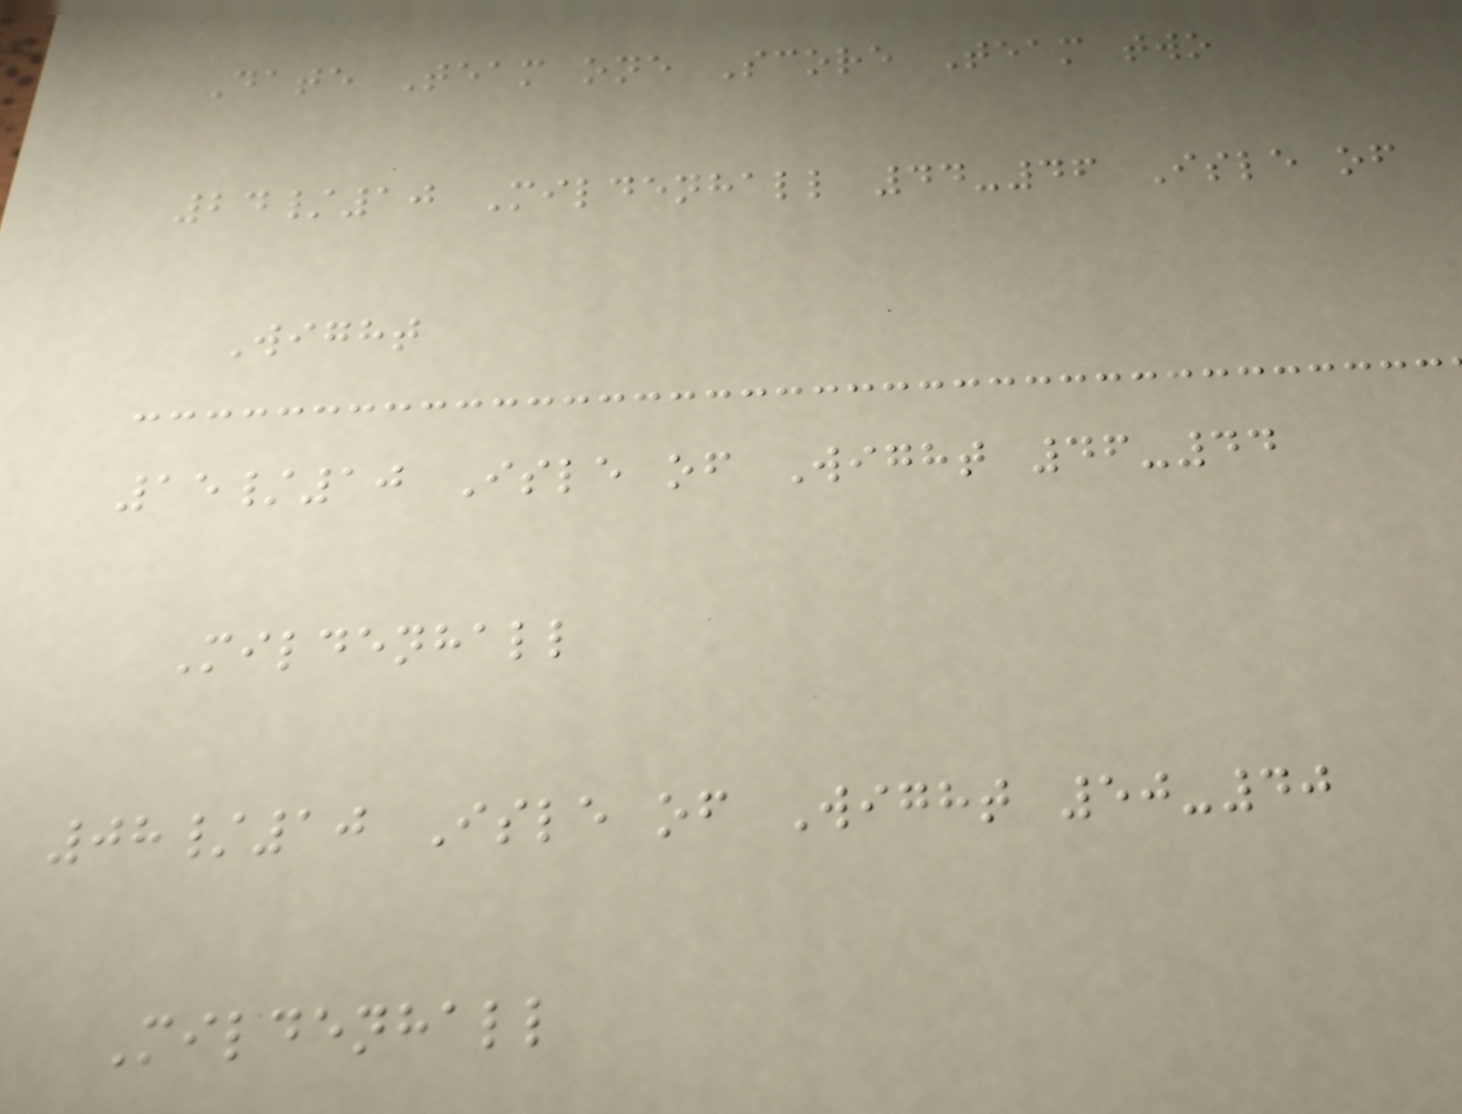Date Team one Score Team two
24/10 Mildenhall 44-46 Isle of
Wight
15/10 Isle of Wight 46-44
Mildenhall
08/10 Isle of Wight 50-40
Mildenhall
